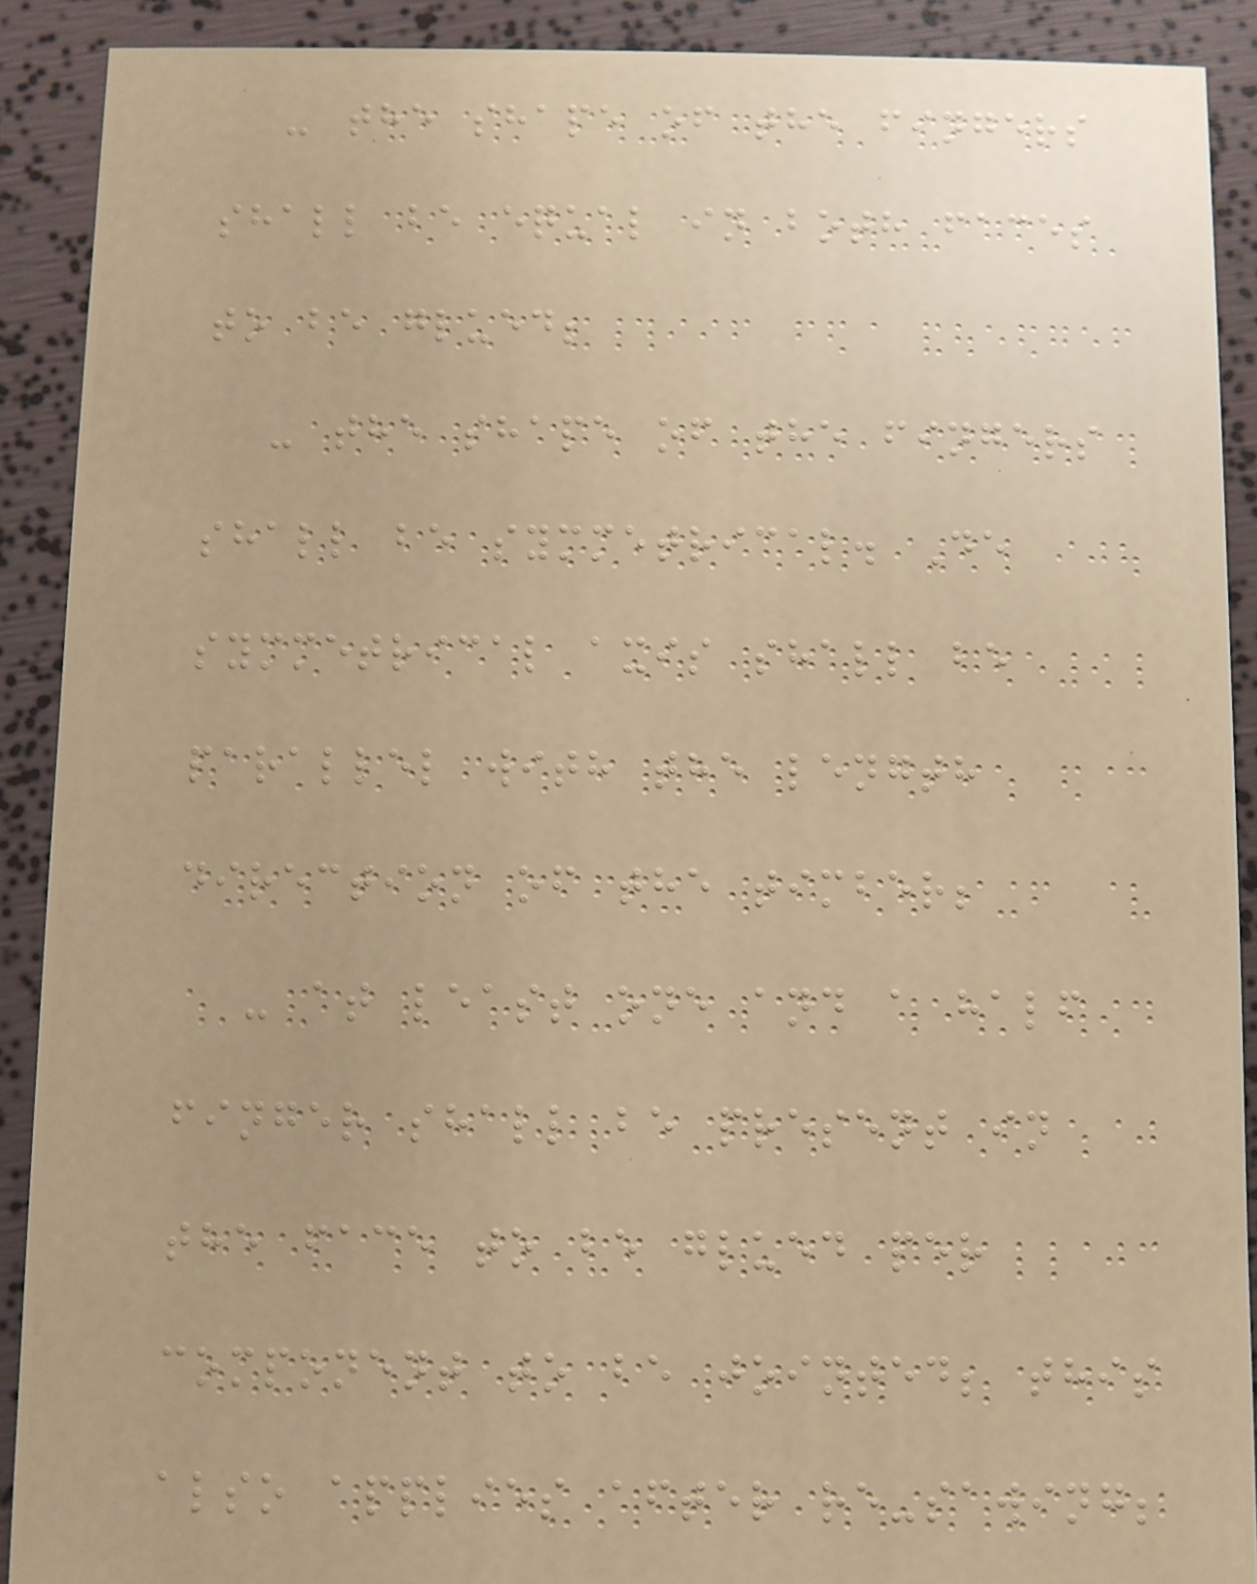- the shape of the fingers
shall be equal in both faces
to be glued;
- the shape of the fingers
shall be symmetrical. De
symmetrical axis shall be
parallel with the length
direction of the timber;
- at least one and a half
finger shall be present in
the face to be glued per
component to be jointed; this
also applies after re-sawing;
